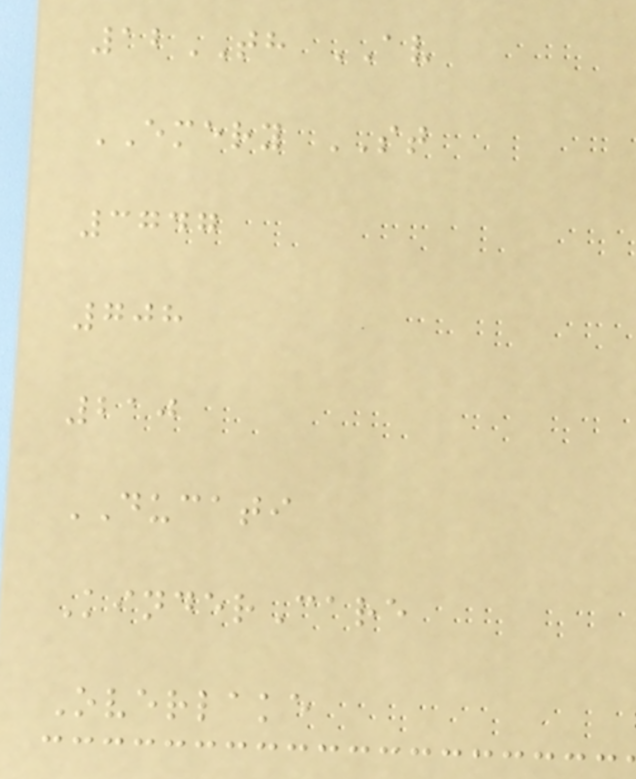12TH AV
EMERY ST
3747
708
210
DUCATI
KinderCare
Overlake
